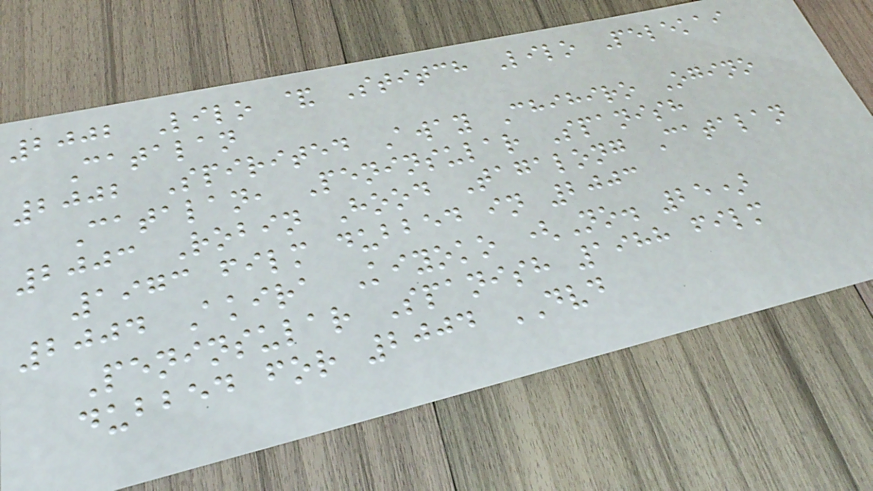2002 Lilo & Stitch Lilo Pelekai
Catalan
2002 Spirited Away Chihiro Ogino
Catalan, Peninsular Spanish
2003 Robin Hood Tagalong Catalan
1973 film dubbed in 2003
2004 Akira Kiyoko (No. 25)
Peninsular Spanish 1988 film
dubbed for 2004 DVD
